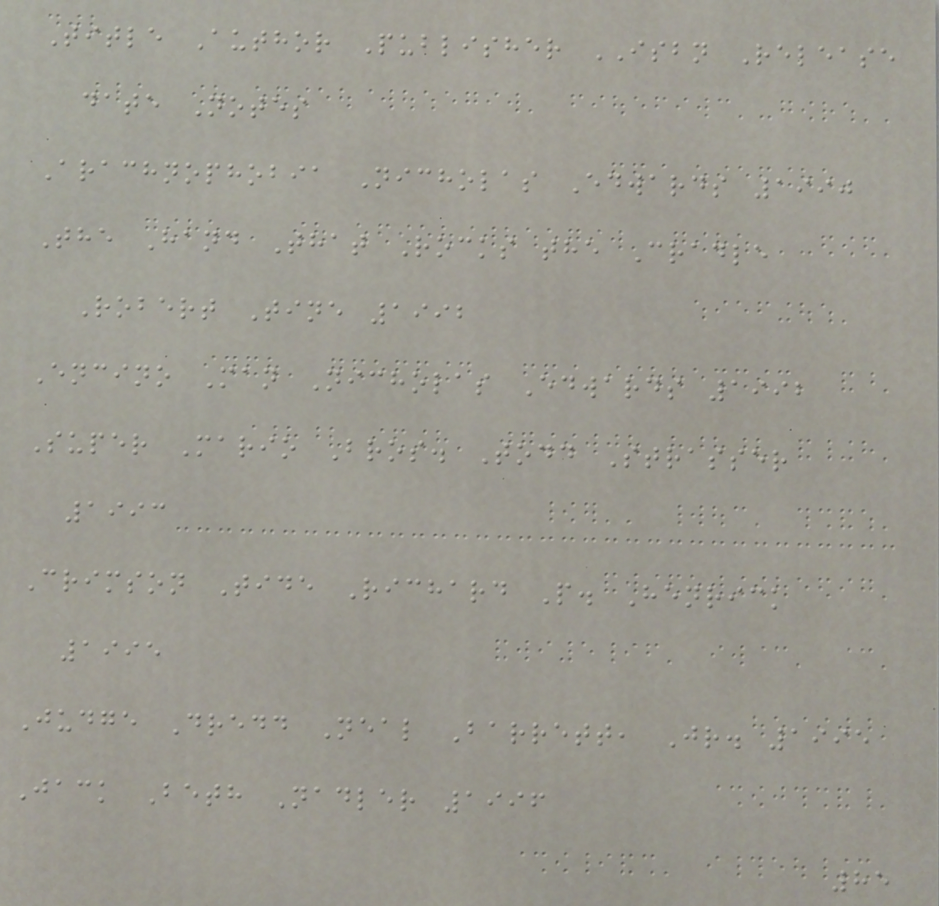Title Author Publisher ISBN Release
date Notes
Arachnophobia Nicholas Edwards 1990
The Hand That Rocks the Cradle
Robert Tine 1992
Encino Man Nicholas Edwards 1992
Super Mario Bros. Todd Strasser
1993
Crimson Tide Richard P. Henrick
1995
Judge Dredd Neal Barrett, Jr. 1995
Jack Beth Nadler 1996
85
